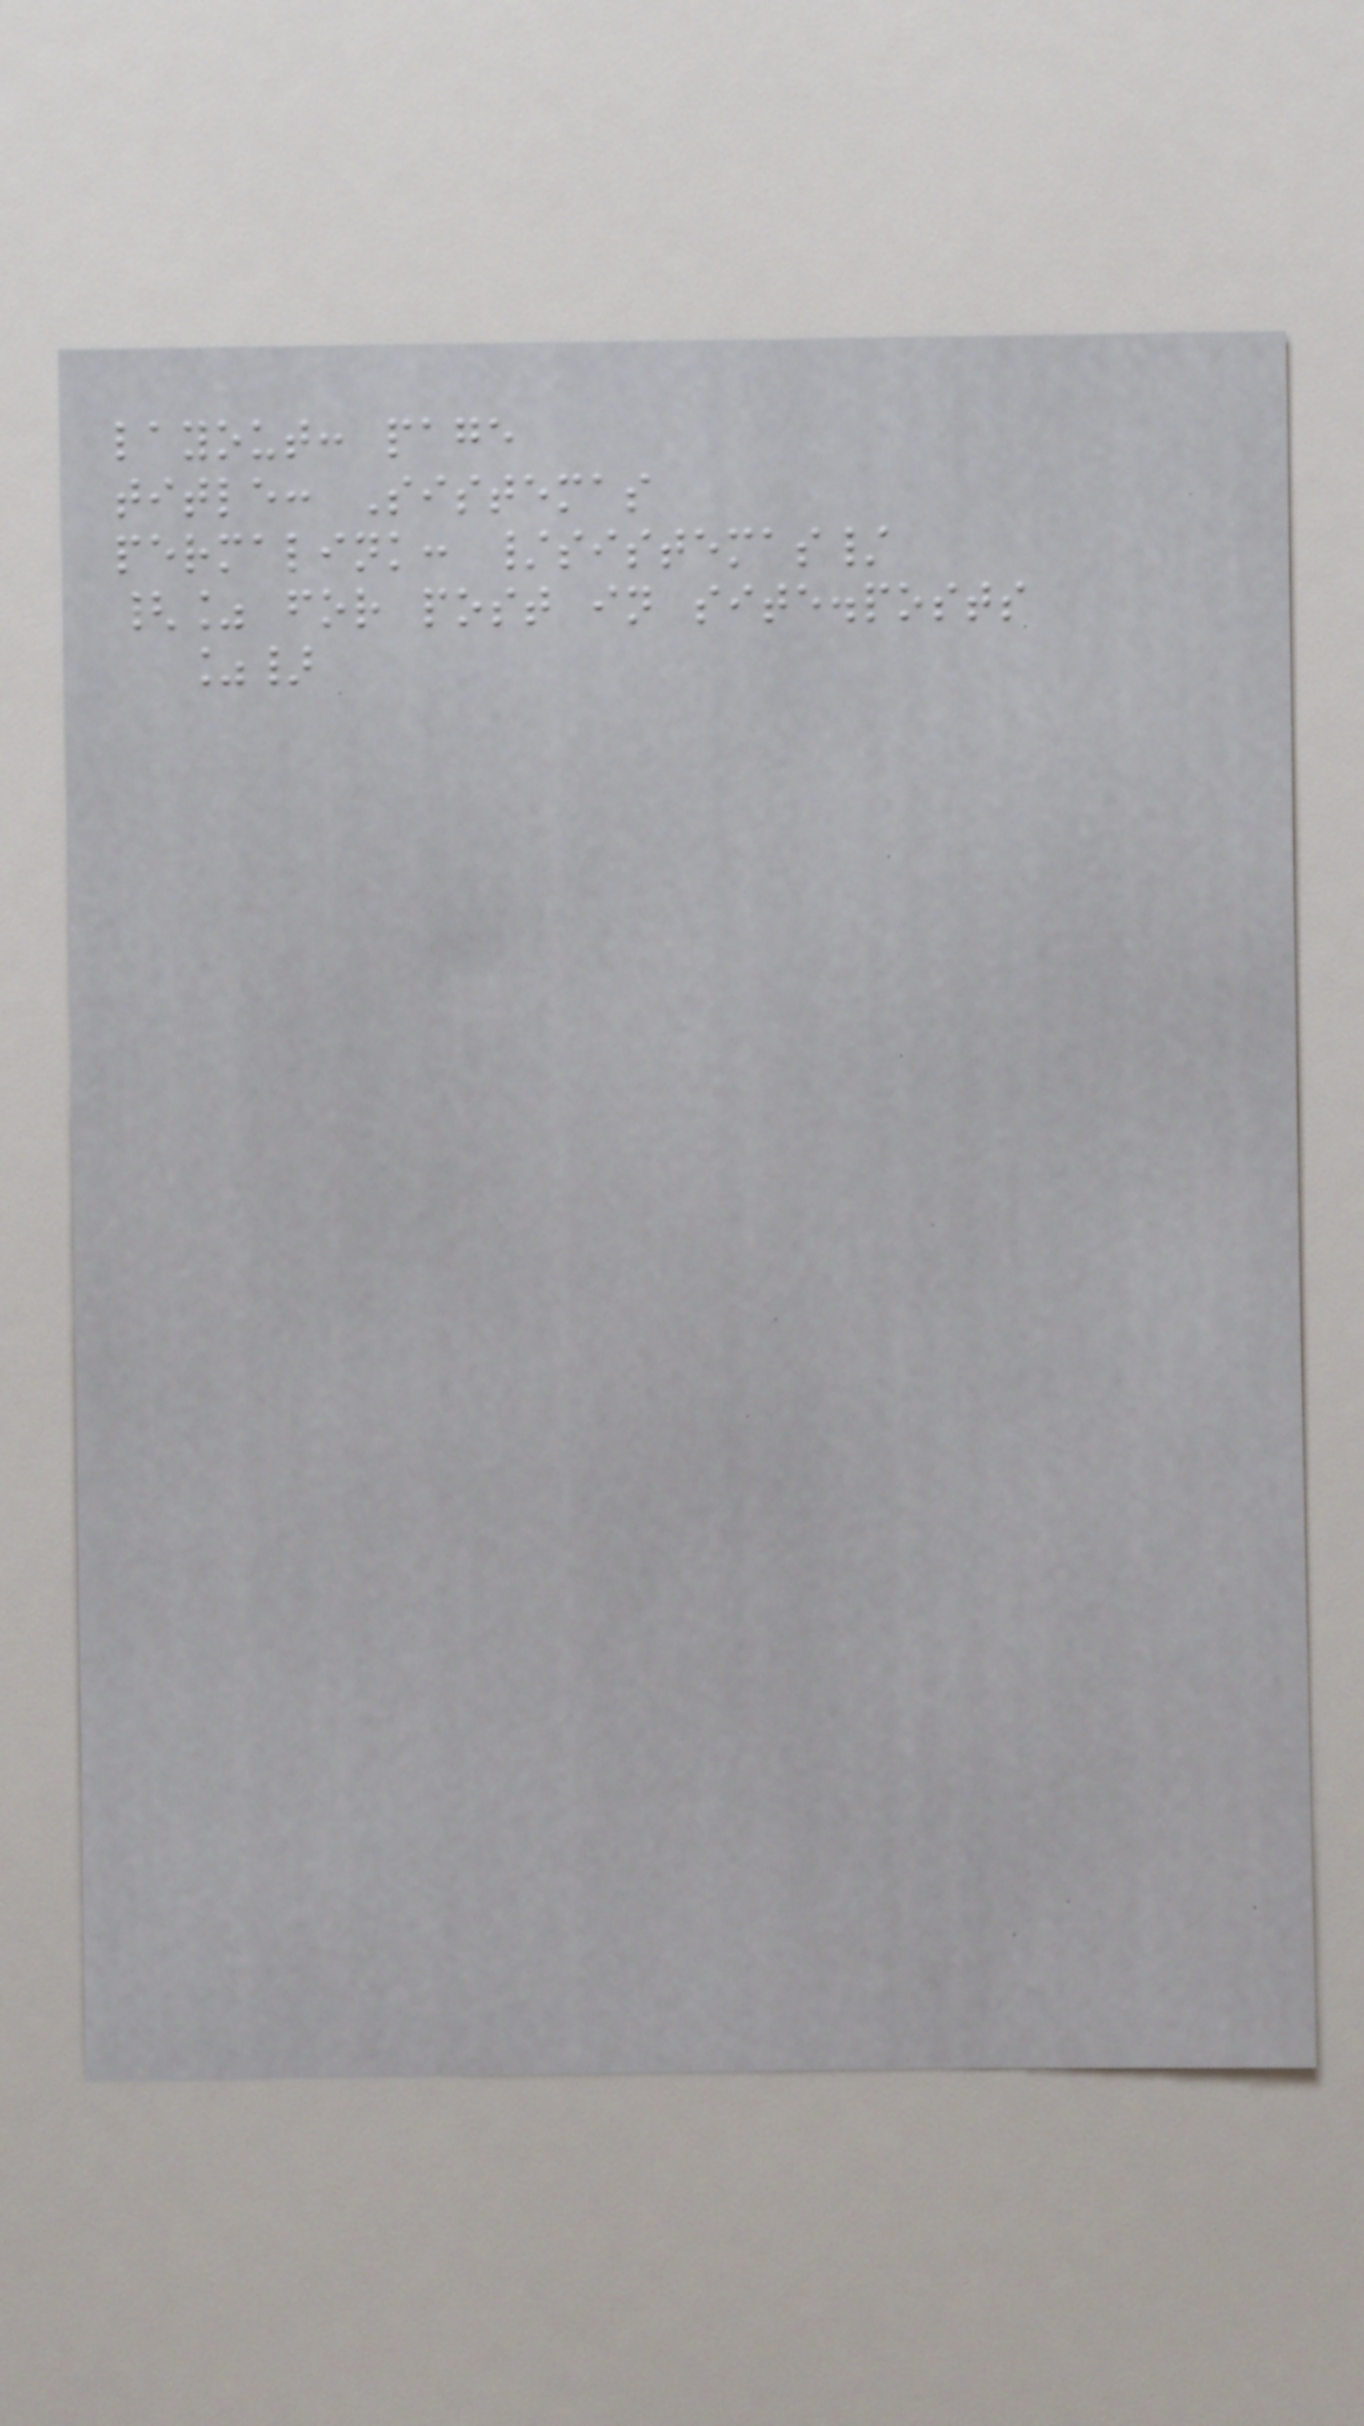layout: page
title: Sistemas
permalink: /sistemas/
{% for post in site.posts
%}
